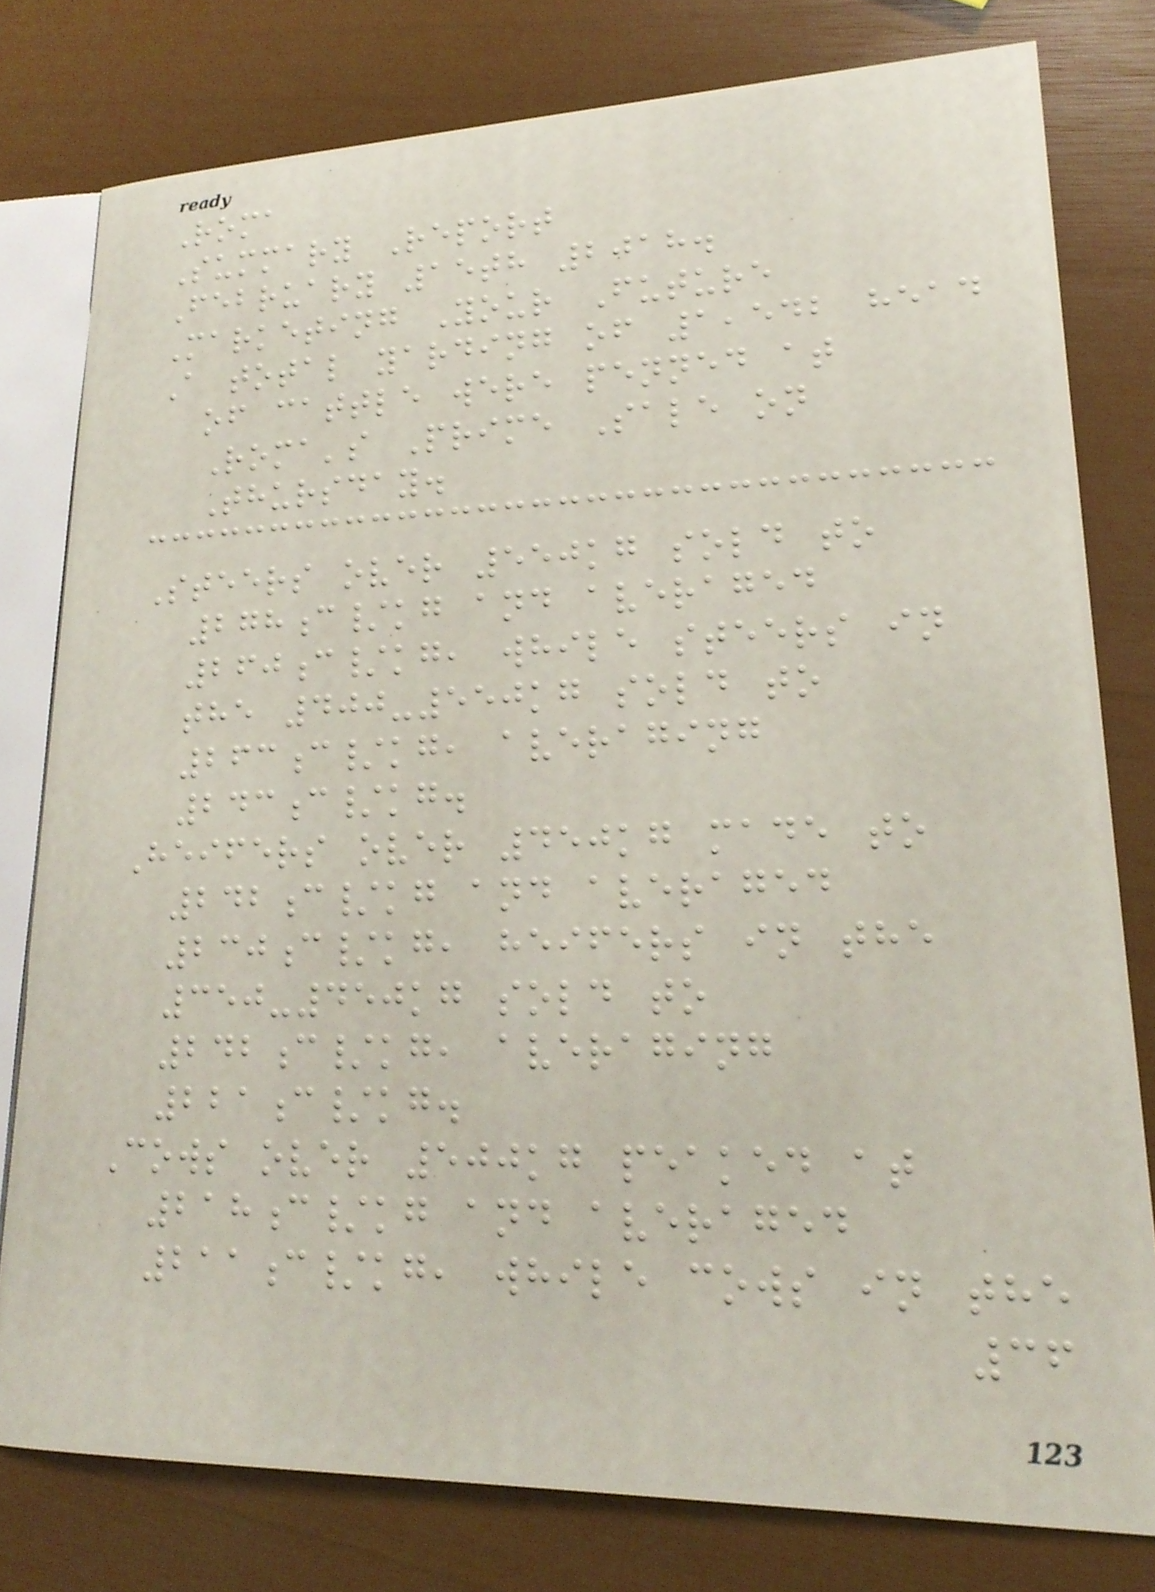Roma
Summary Report
February 15th 2018.
Marketing Your Future
A total yarding of 1,542 head
of cattle were penned at
Roma's Prime Sale on
Thursday.
Steers over 550kg sold to
278c/kg and averaged
260c/kg, while steers in
the 400-550kg sold to
263c/kg, averaging
243c/kg.
Heifers over 450kg made to
242c/kg and averaged
230c/kg, heifers in the
350-450kg sold to
242c/kg, averaging
221c/kg.
Cows over 500kg peaked at
218c/kg and averaged
211c/kg, while cows in the
36
